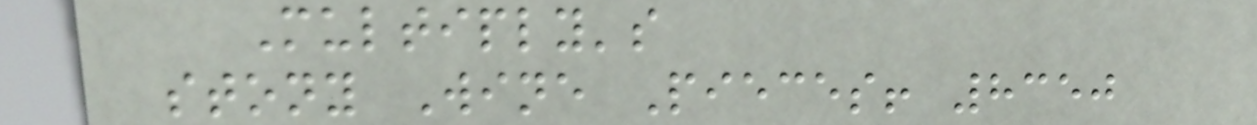Multiply's
stony Wine Pieces! 8350
